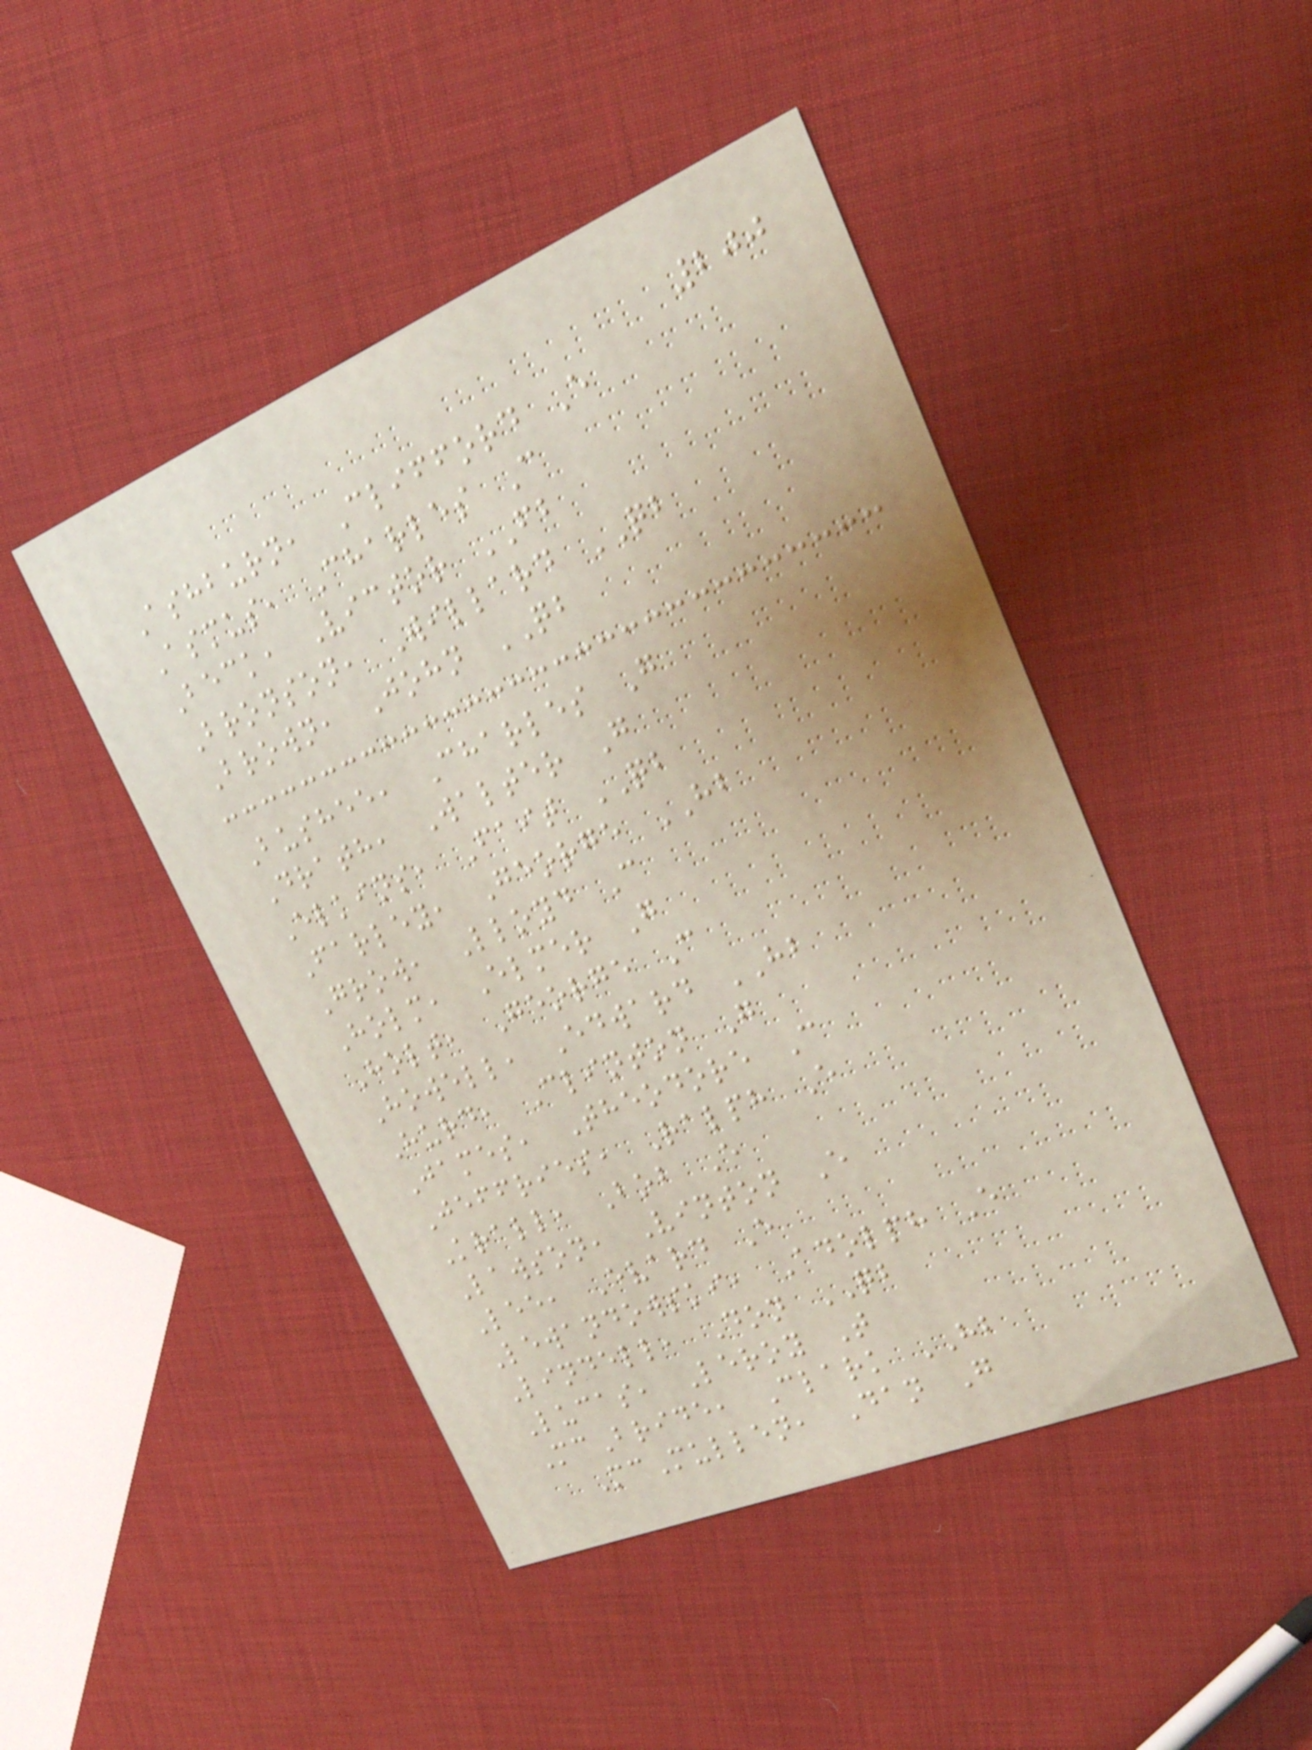200
Ashburn, Clifford E
Asmus, Charles C
Beck, Victor FB
Bronson, Willard QB
Brown, John QB
Bushee, Charles G
Drath, Walter G
Elkins, Fait QB
Farley, George HB
Grow, Lloyd C
Holm, Elmer G
Holt, George C
Howell, Edward HB
Hurd, Clinton G
James, Theodore C
Jeffries, Ralph E
Krall, Bob E
Lawson, Vinton E
Lee, Evard E
Lewandowski, Adolph E
Lindell, Don QB
Lucas, Leroy T
McBride, Clark HB
McMullen, Dan G
